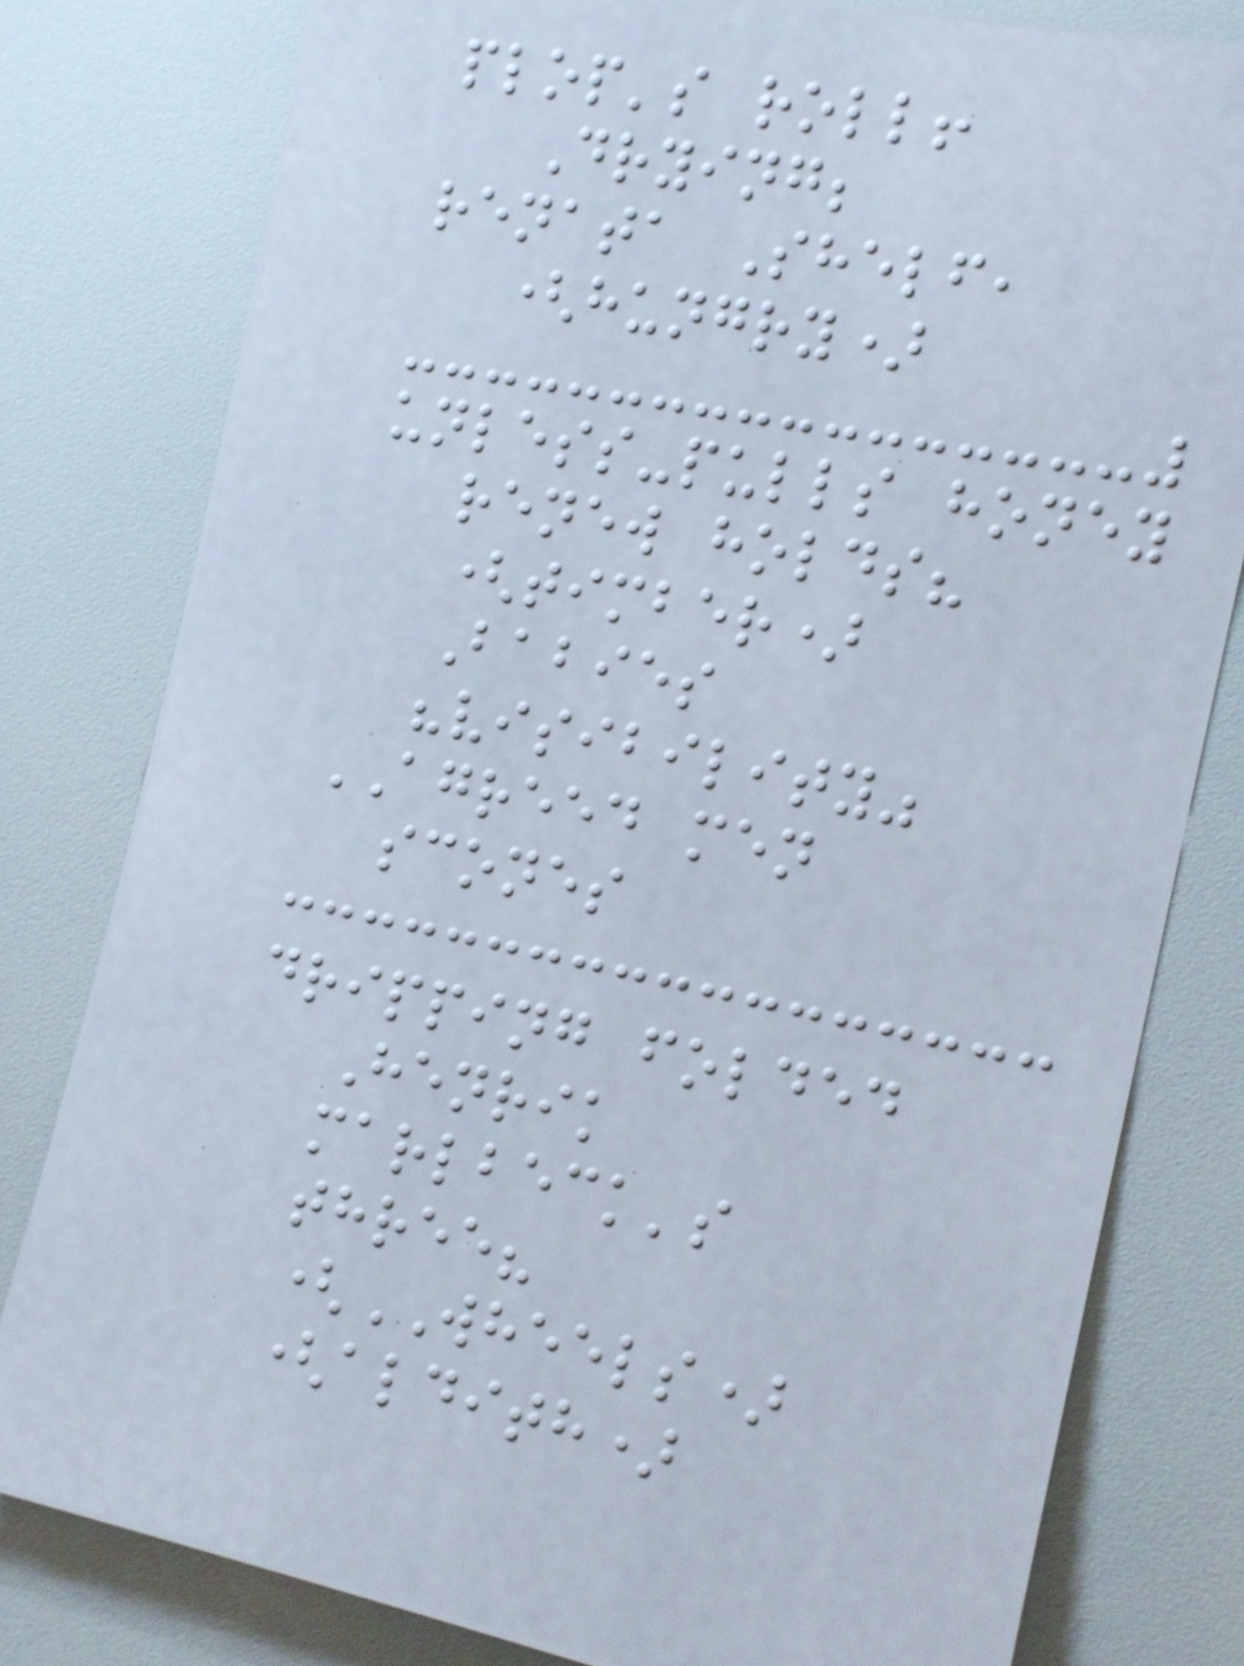plop's roll!
Drying;
renata Shelf,
(hungry)
unless-pulls honey
renew holds?
(timber)
Babies
"visibility"
AGREED men
scones
dripping folded
Henrik
marlbeck's
three?
(WHEELS)
(aldith)
